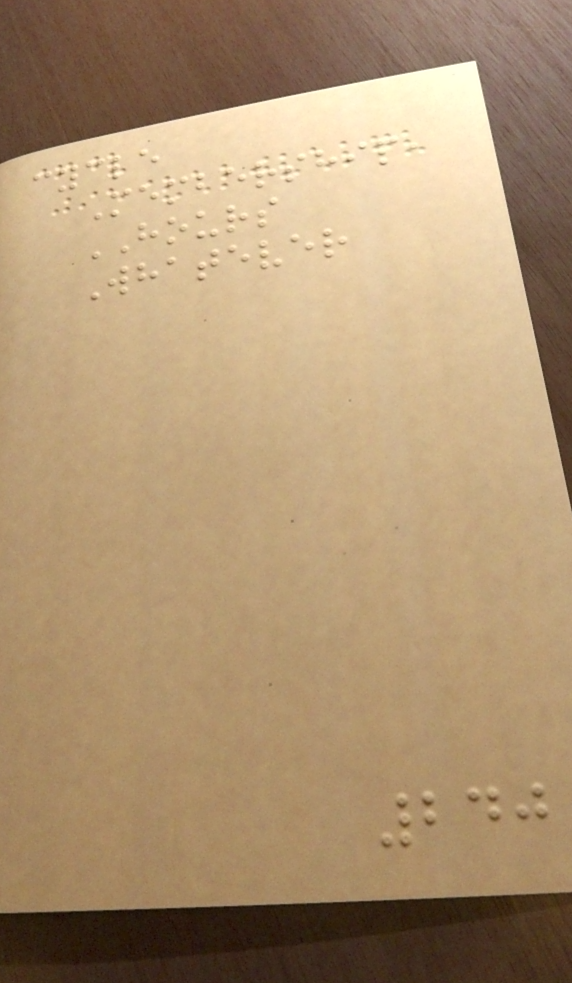cycle
Membership,
HOURS
Whatever
240
